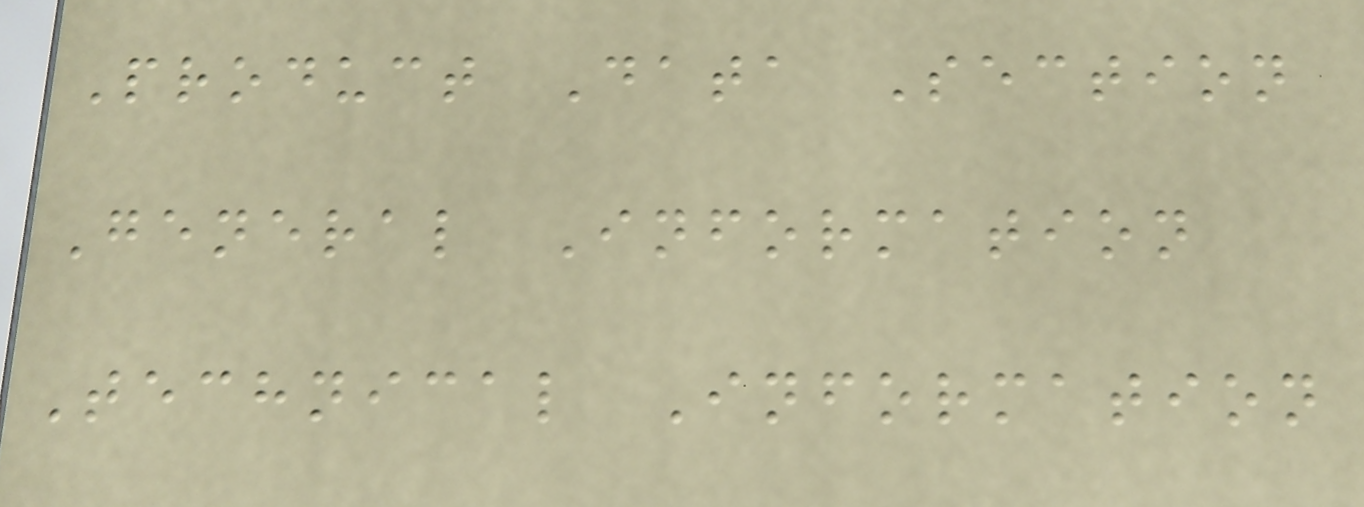Product Data Section
General Information
Technical Information
